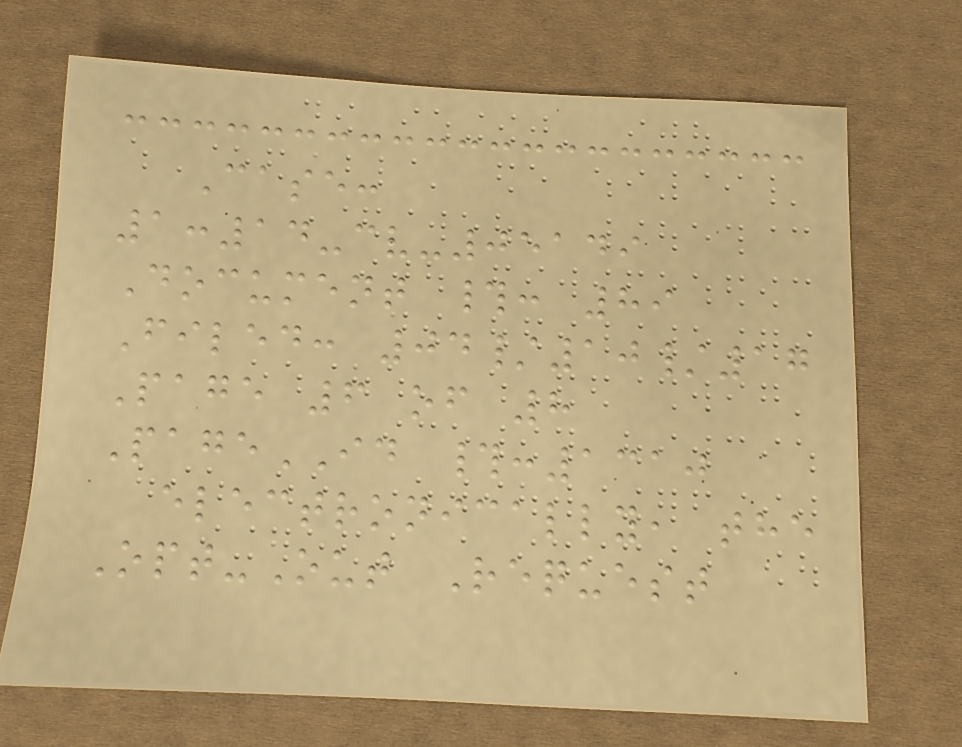Case:
1:14-cv-05149
Document #: 89
Filed: 04/10/17
Page 6 of 8
PageID #:1310
electronically, the
Opt-Out Request
